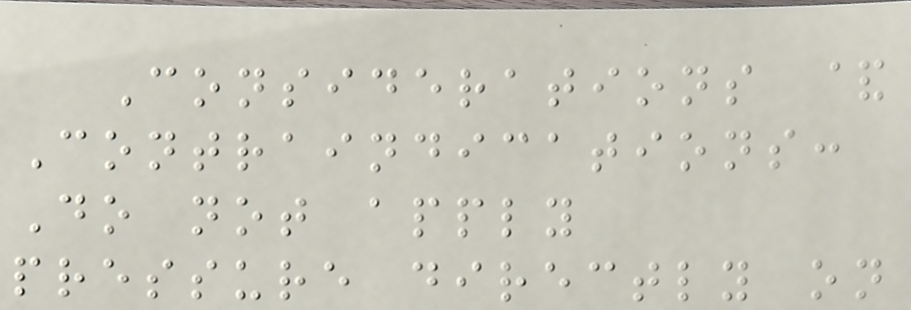Considerations &
Contraindications:
Do not apply
pressure directly on
